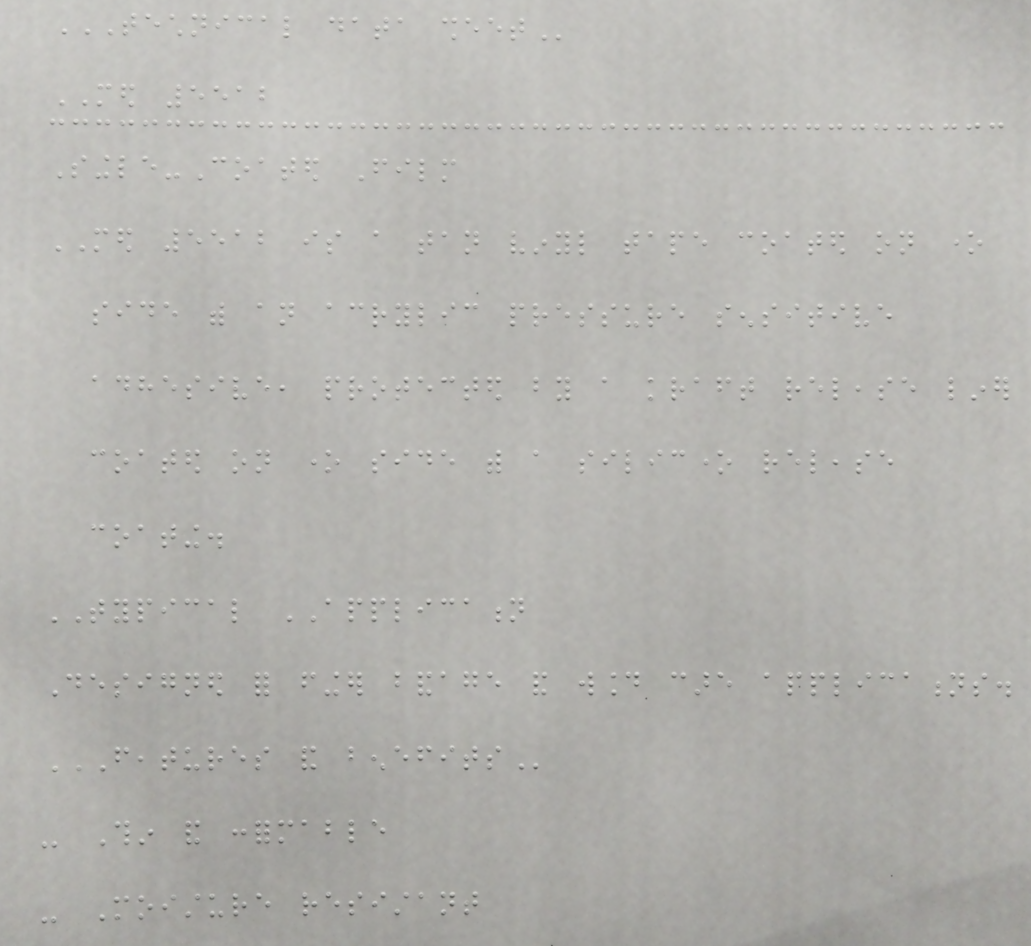TECHNICAL DATA SHEET
MED 5512
Single-Coated Film
MED 5512 is a tan vinyl tape coated on one
side with an acrylic pressure sensitive
adhesive, protected by a kraft release liner
coated on one side with a silicone release
coating.
TYPICAL APPLICATION
Designed for finger bandage and wound care applications.
FEATURES AND BENEFITS
- Thin and conformable
- Moisture resistant
